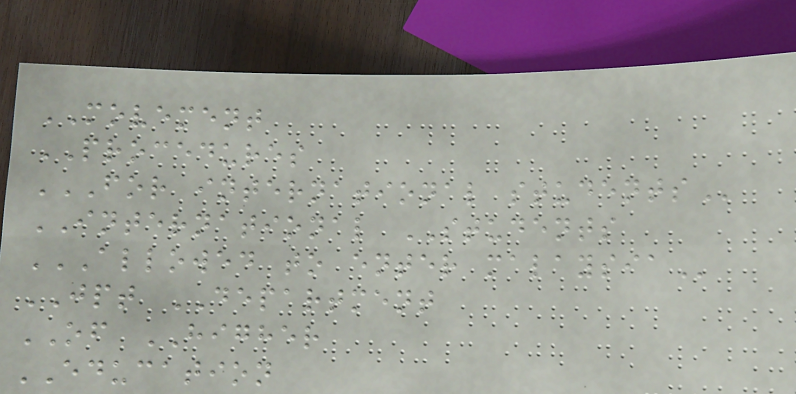MOVEMENT
PROCEDURES
FOR INTERNATIONAL STUDENTS
INTERNATIONAL STUDENTS
ALLOWED TO ENTER MALAYSIA
JPT DEPARTMENT
OF HIGHER
EDUCATION
